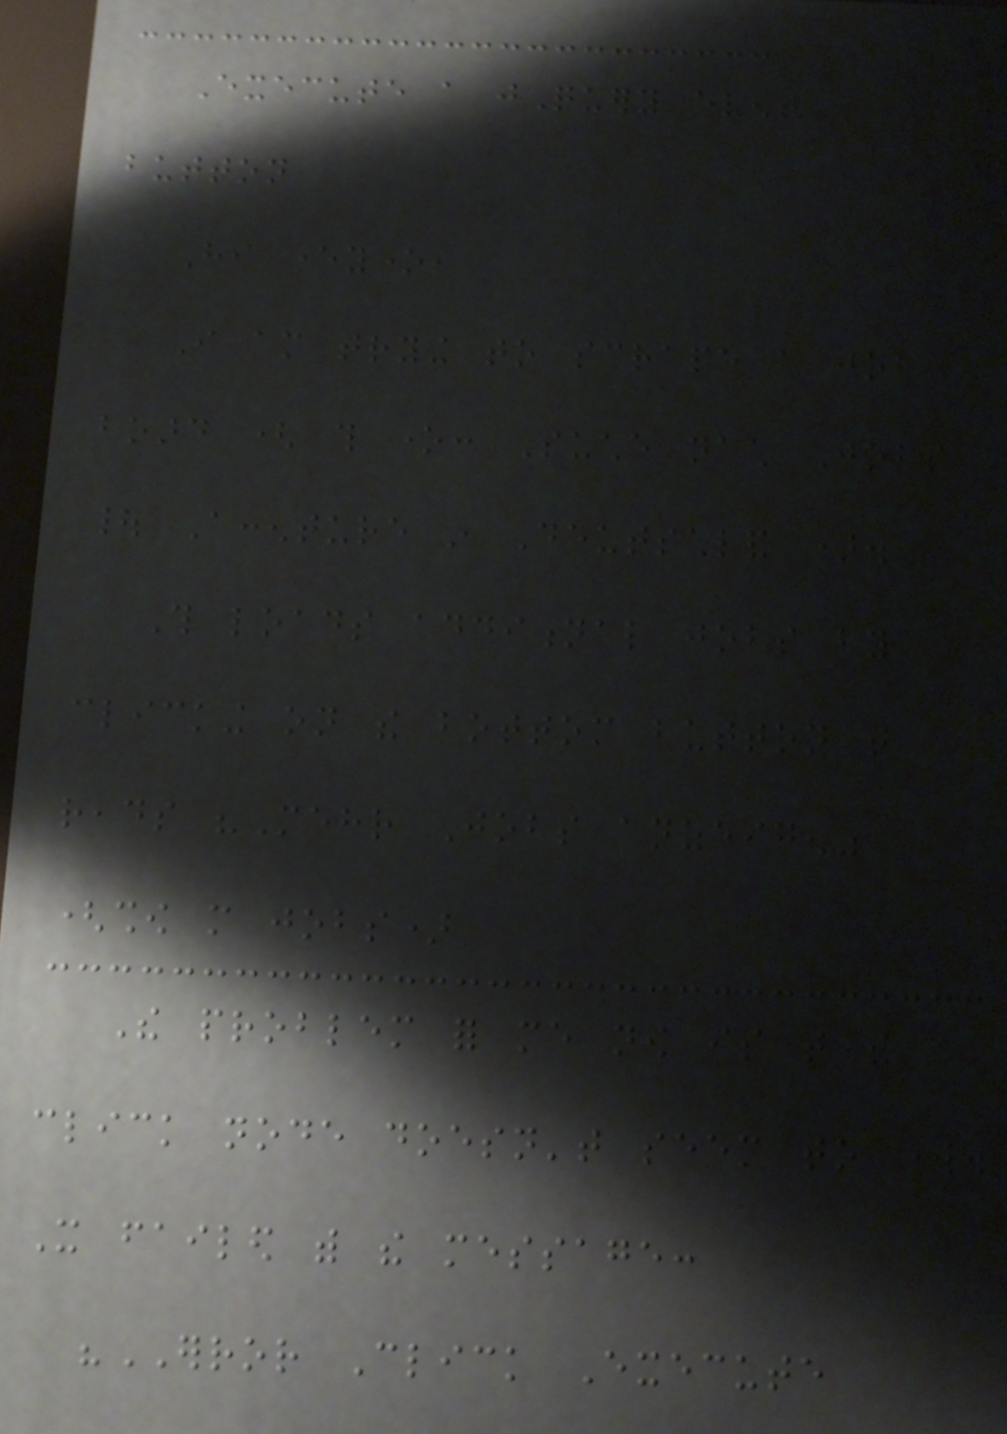Execute a jQuery event
button
Hi everyone,
I am trying to scrape a job
board ( this one: Suche nach Jobs
| Accenture in Deutschland ).
This loads additional jobs by
clicking on the bottom button that
reads "Mehr Jobs anzeigen"
(show more jobs)
The problem for me now is that the
click node doesn't seem to work.
It failed with the message:
"ERROR Click Execute
